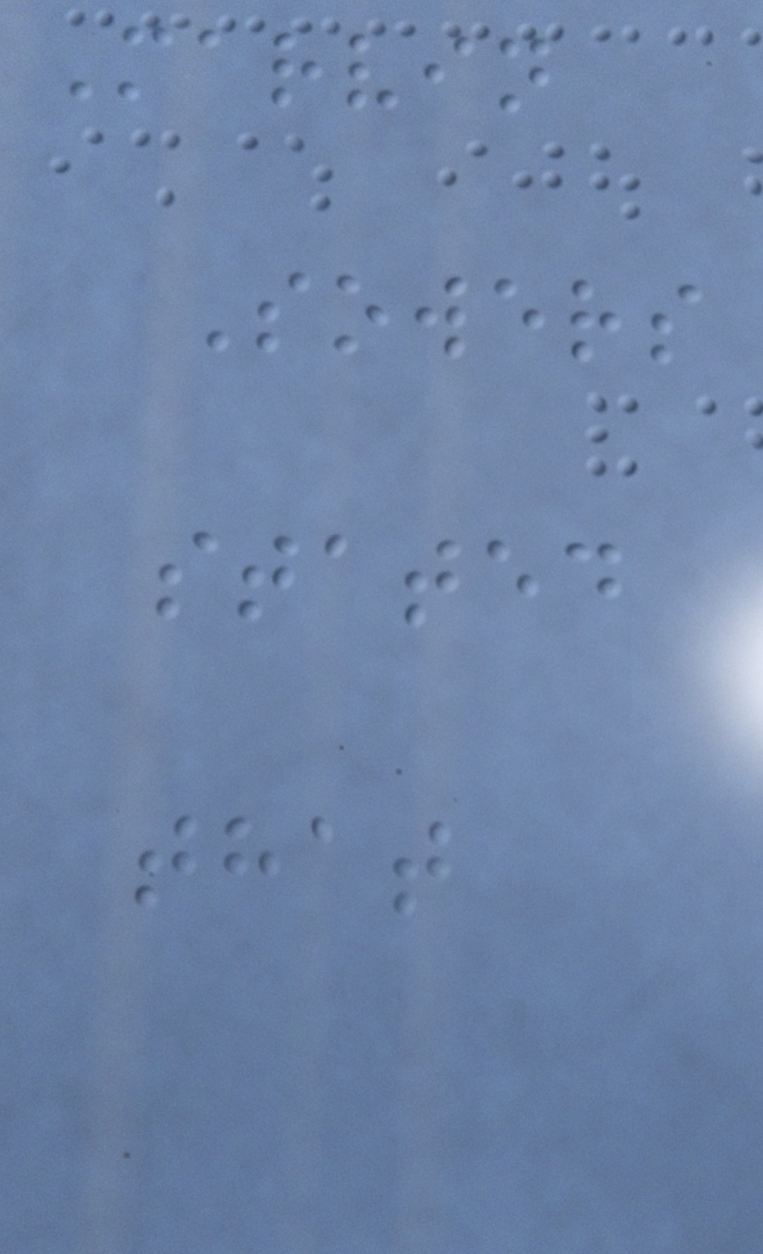Marvin
Sowers
stated
that
